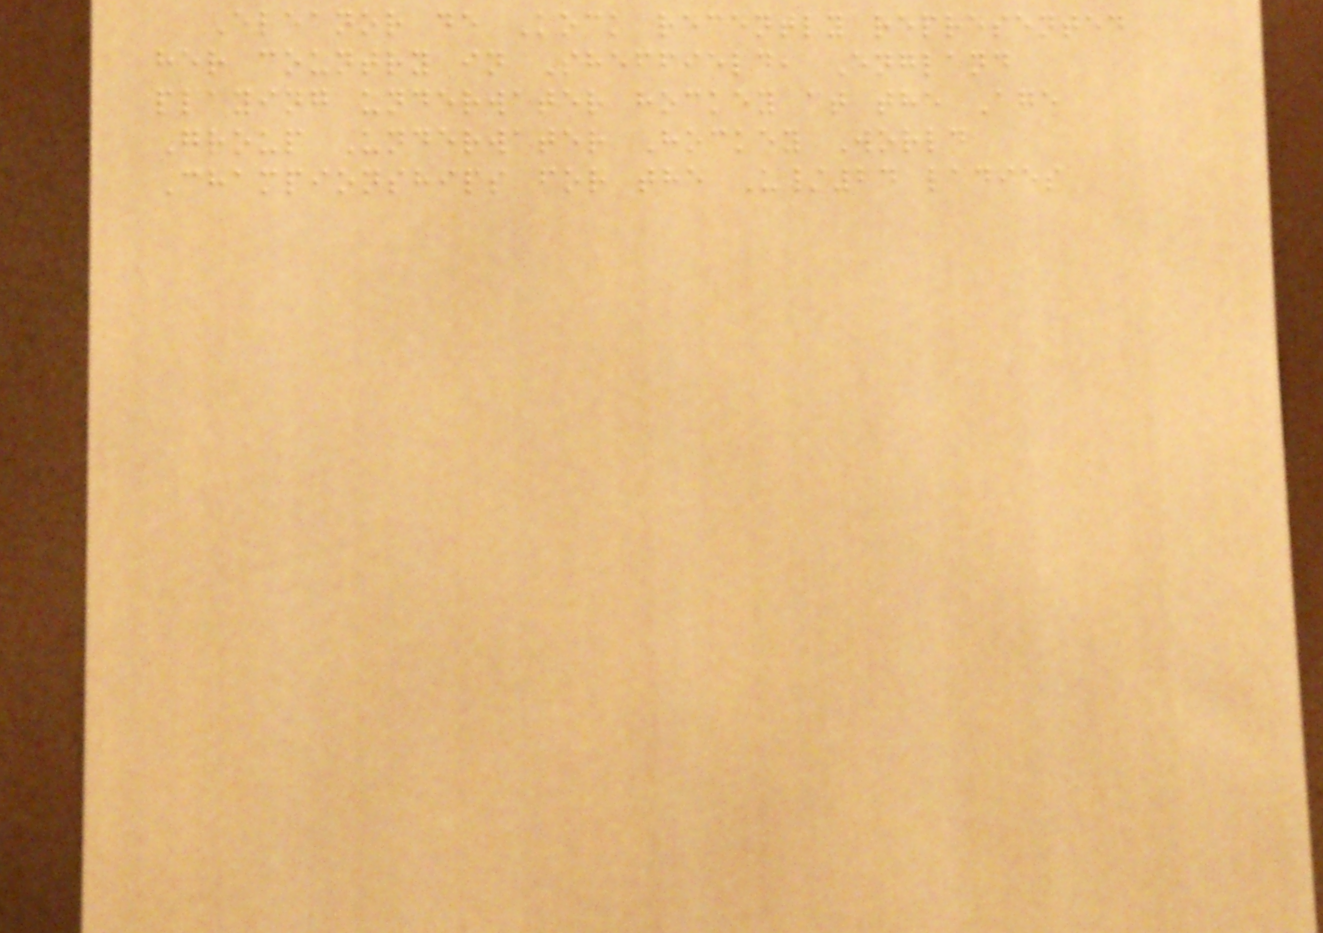Eleanor de Kock recently represented
her country in Sheffield, England
playing underwater hockey at the Age
Group Underwater Hockey World
Championships for the U/24 ladies
